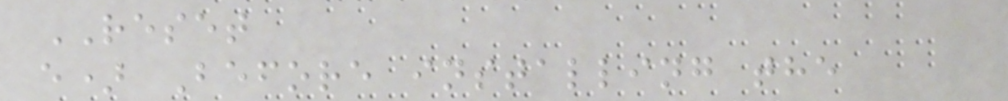RESET
e) Before installing the
